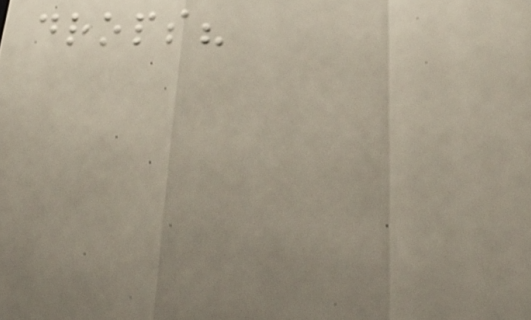drops?
